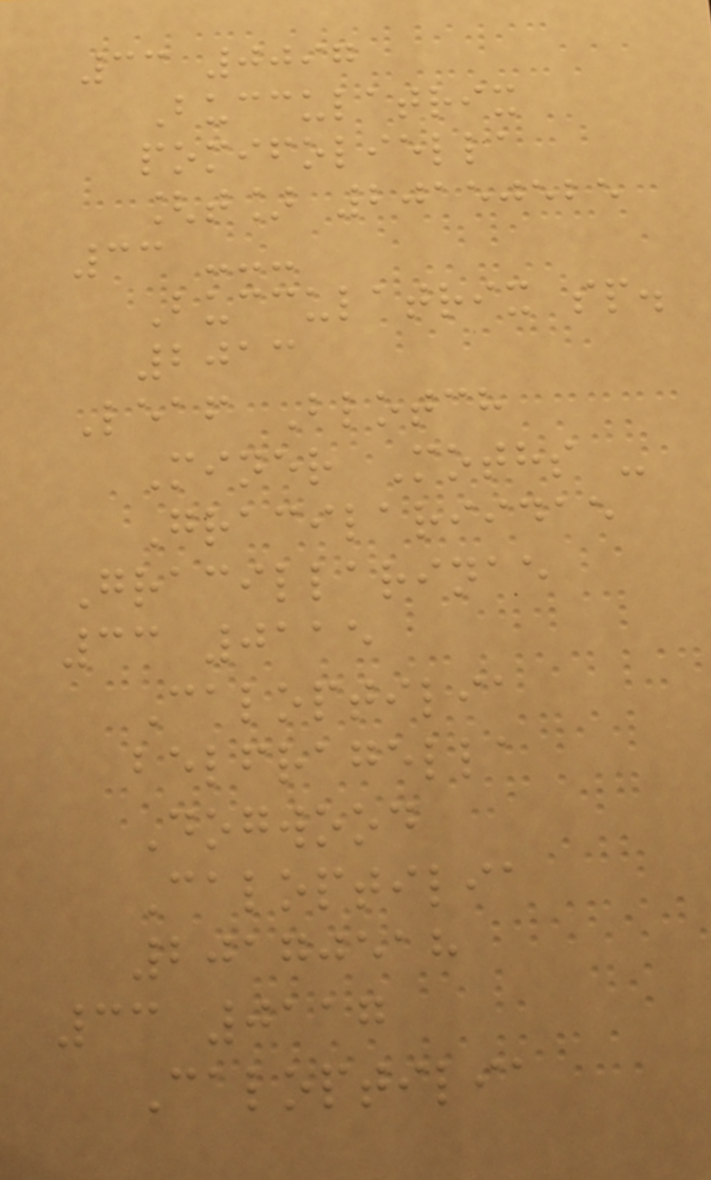33 0097
Bucculatrix
pomifoliella
[t] 20150525
33 ---
Bucculatrix sp.
2013
Leaf Blotch
Miner Moths -
Gracilariidae
Gracillarinae
33 0115
Caloptilia
belfragella
Dogwood
Caloptilia
20170518
33 0117
Caloptilia
